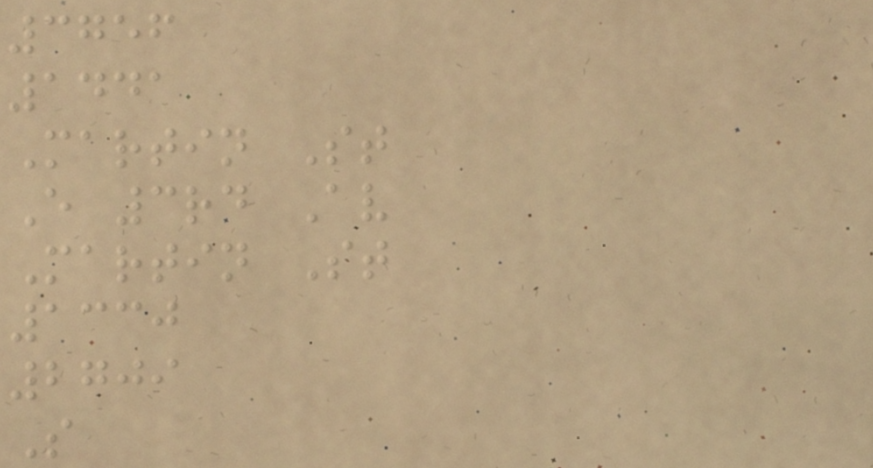3756
1441
Martin St
E 3rd Av
Martin St
1330
2709
S
